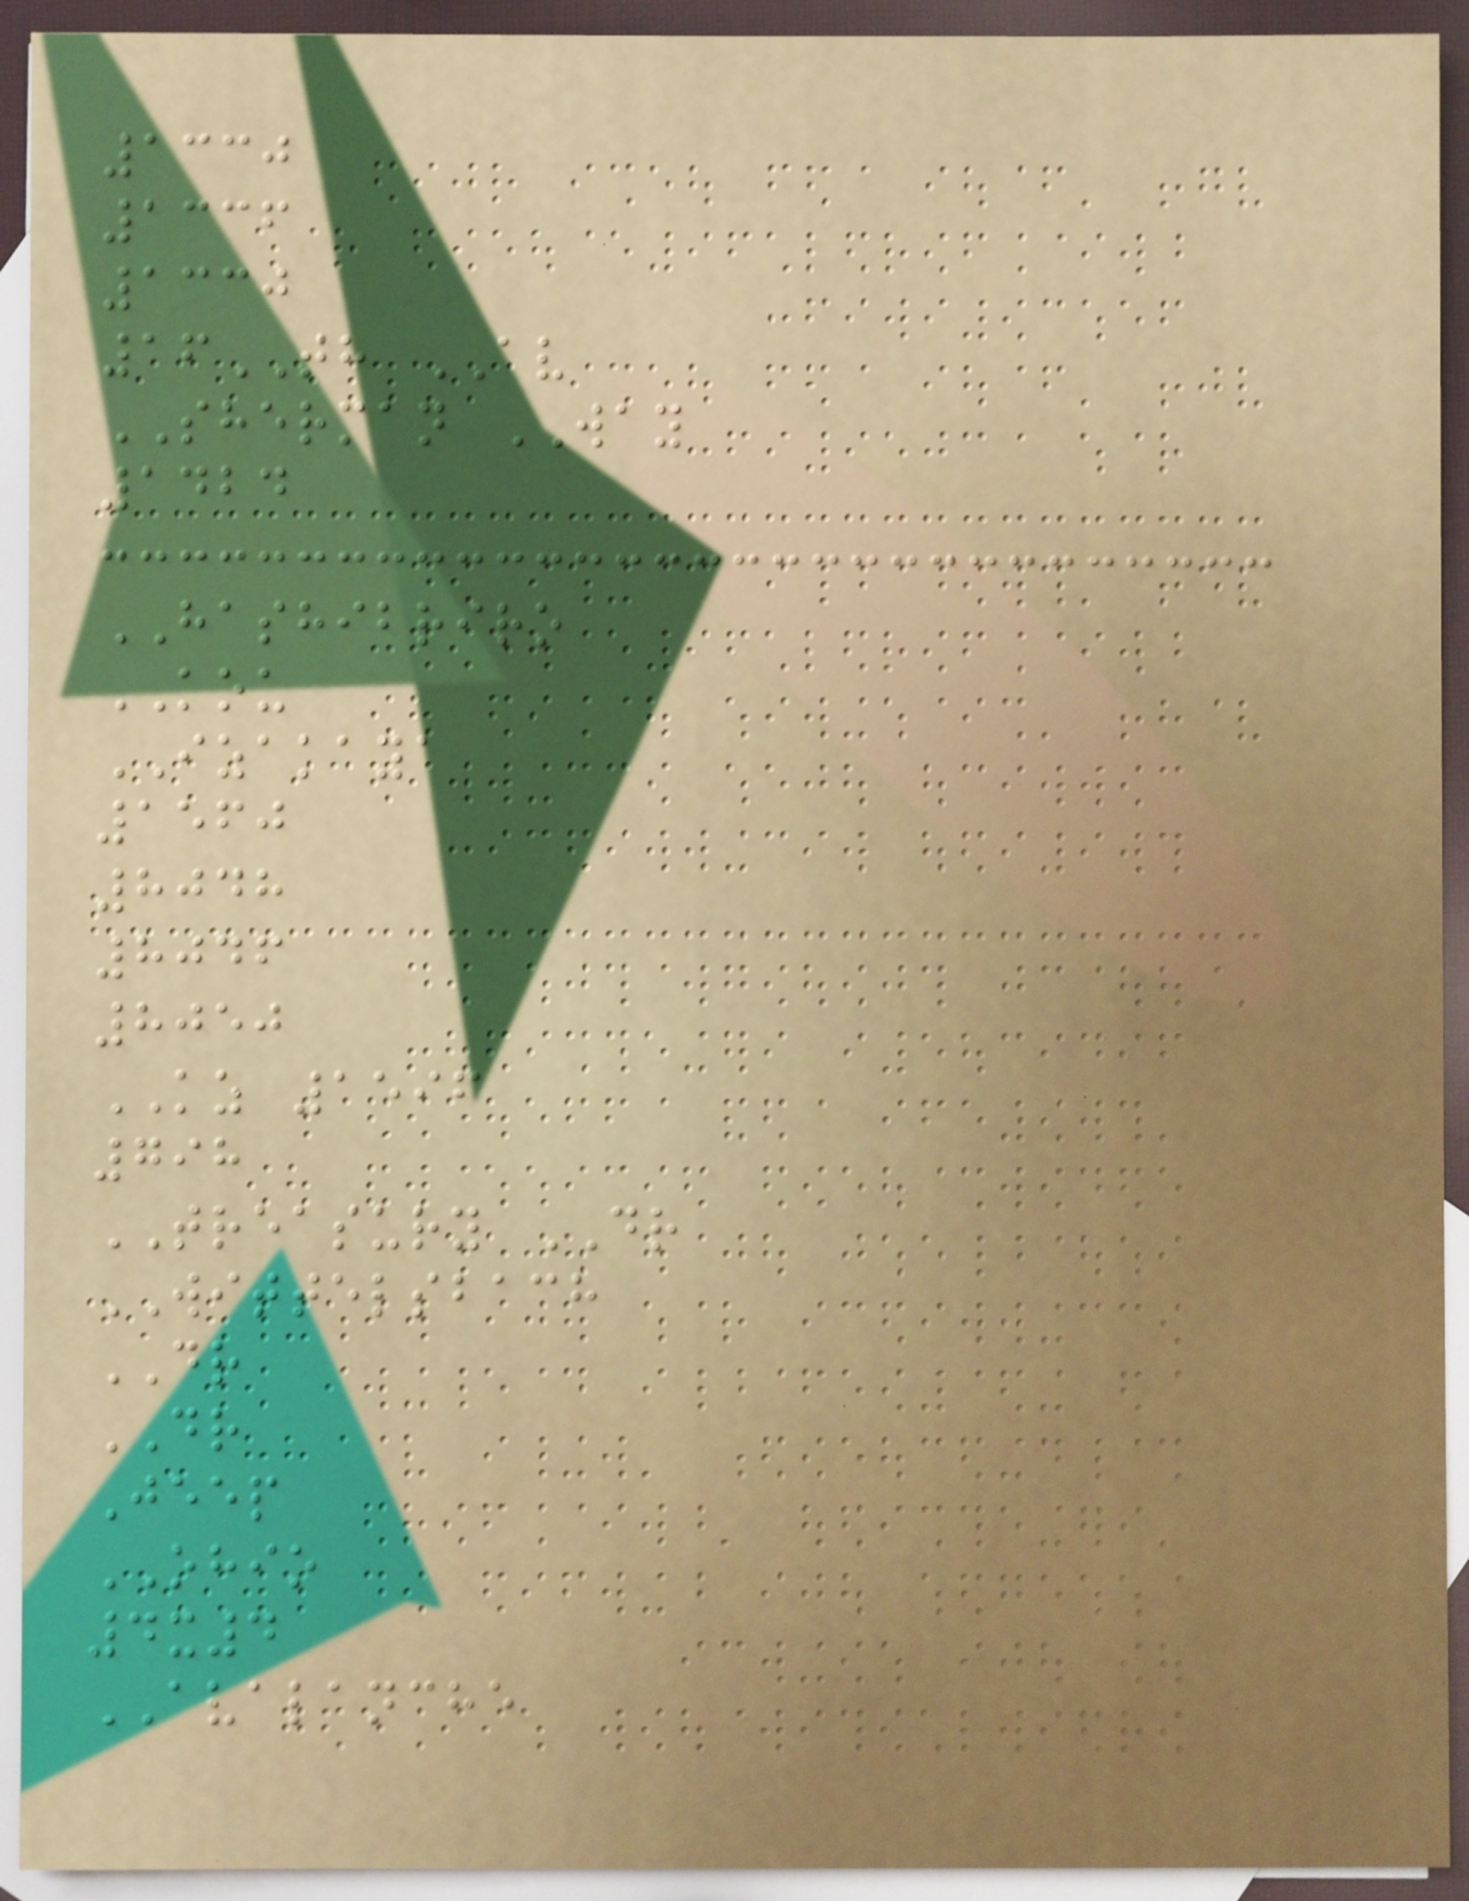1330
1336
1330
16TH AV
SHERMAN WAY
1424
HASHIBRIRO
KOU
IZAKAYA
1560
8048
8046
8050
KZ 1596
798
TREASURY DR
WITTELSBACH
DR
DR
Jeep
OHIO
4x4
AVALANCHE
